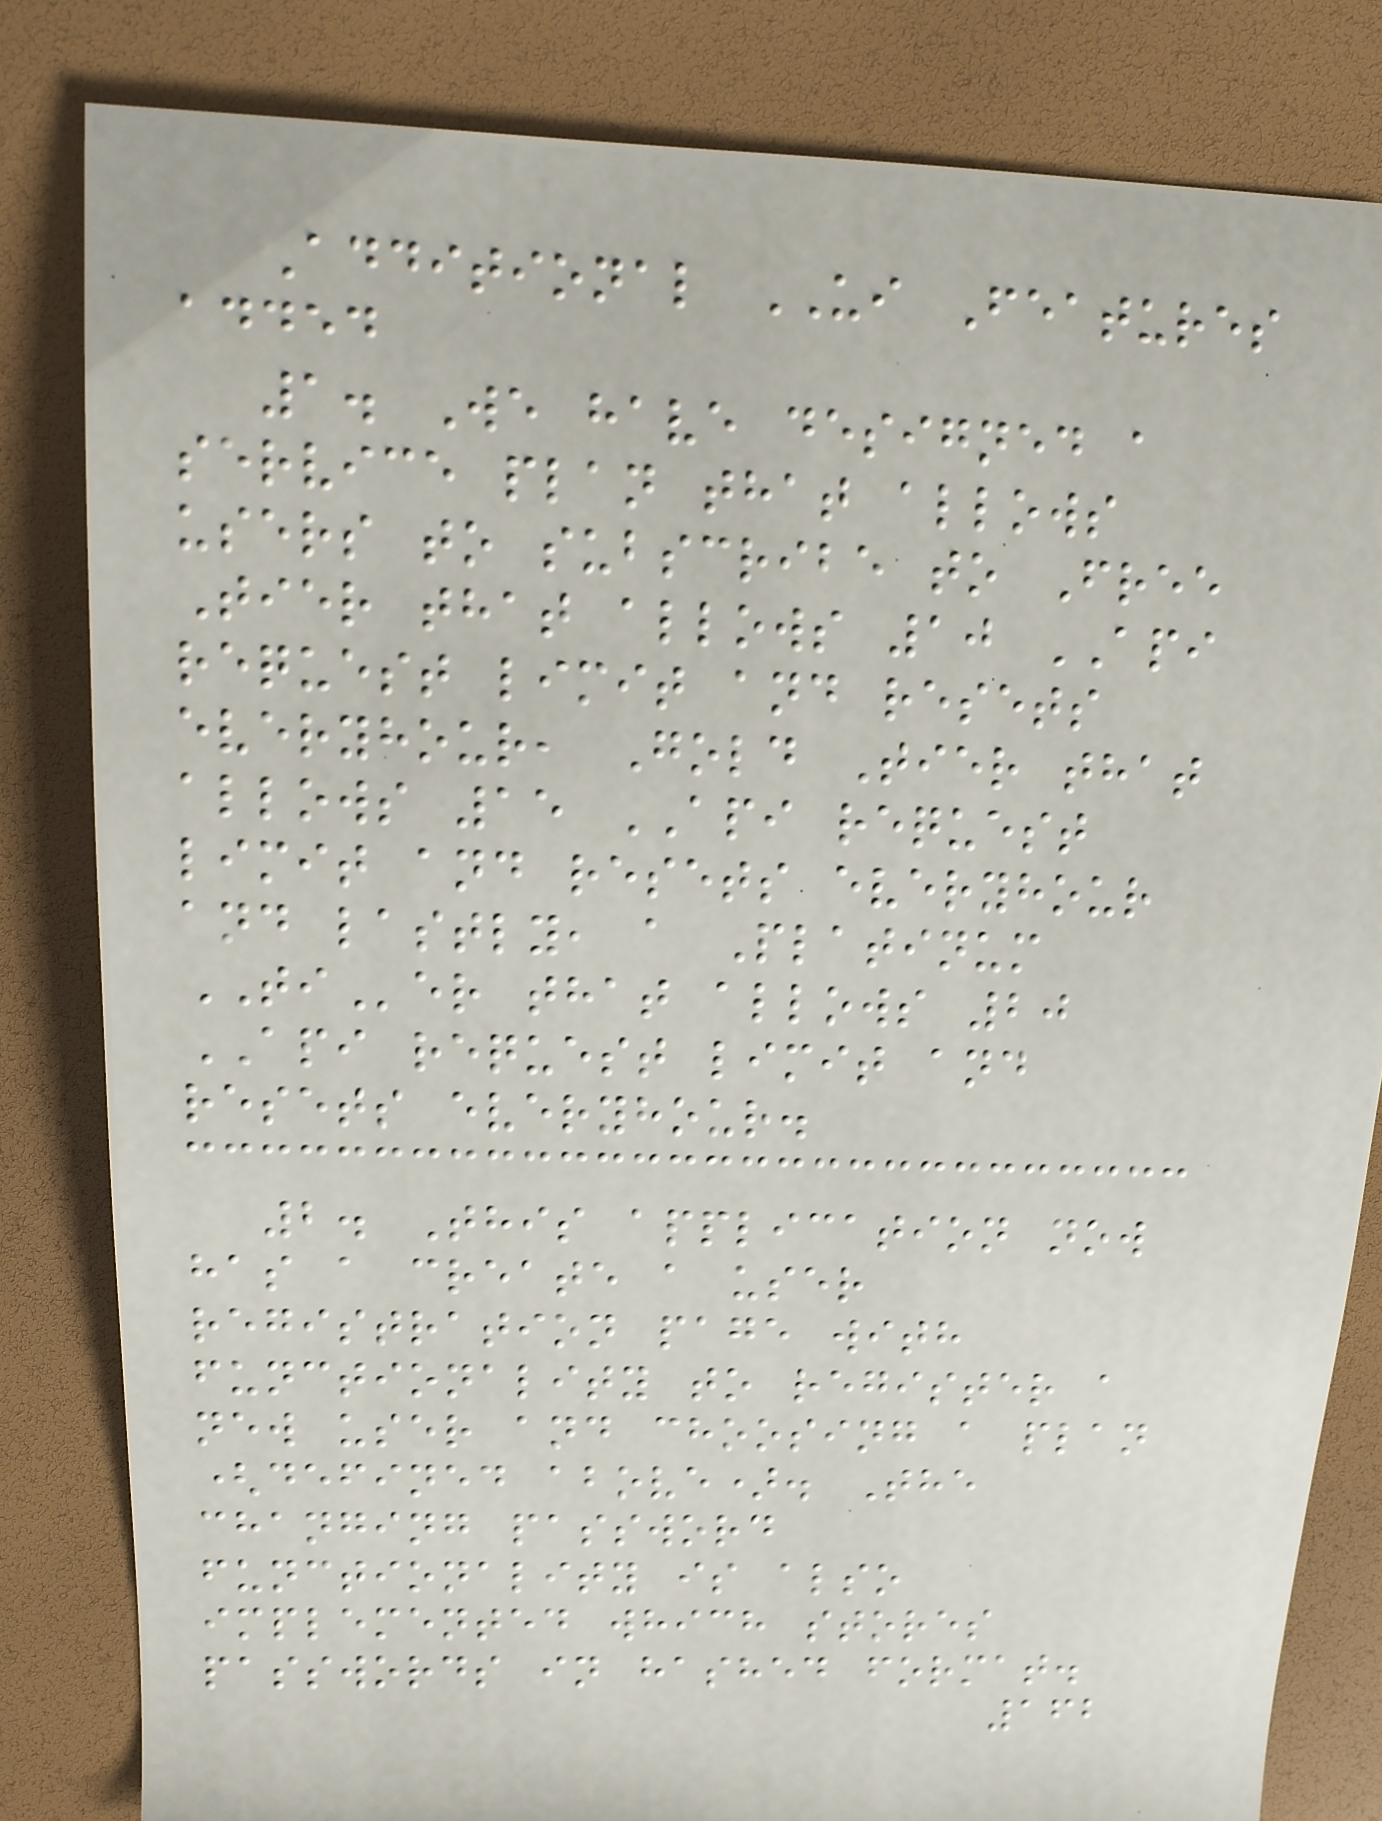Additional UI Features
added
1. We have designed a
service plan that allows
users to subscribe to Free
Tier that allows 10 API
request limit and resets
everyhour, Gold Tier that
allows 15 API request
limit and resets everyhour
and lastly, a Platinum
TIer that allows 20
API request limit and
resets everyhour.
2. This application now
has a create a user
registration page with
functionality to register a
new user and choosing a plan
(defined above). The
changing password
functionality is also
implemented which stores
passwords in hashed format.
162
